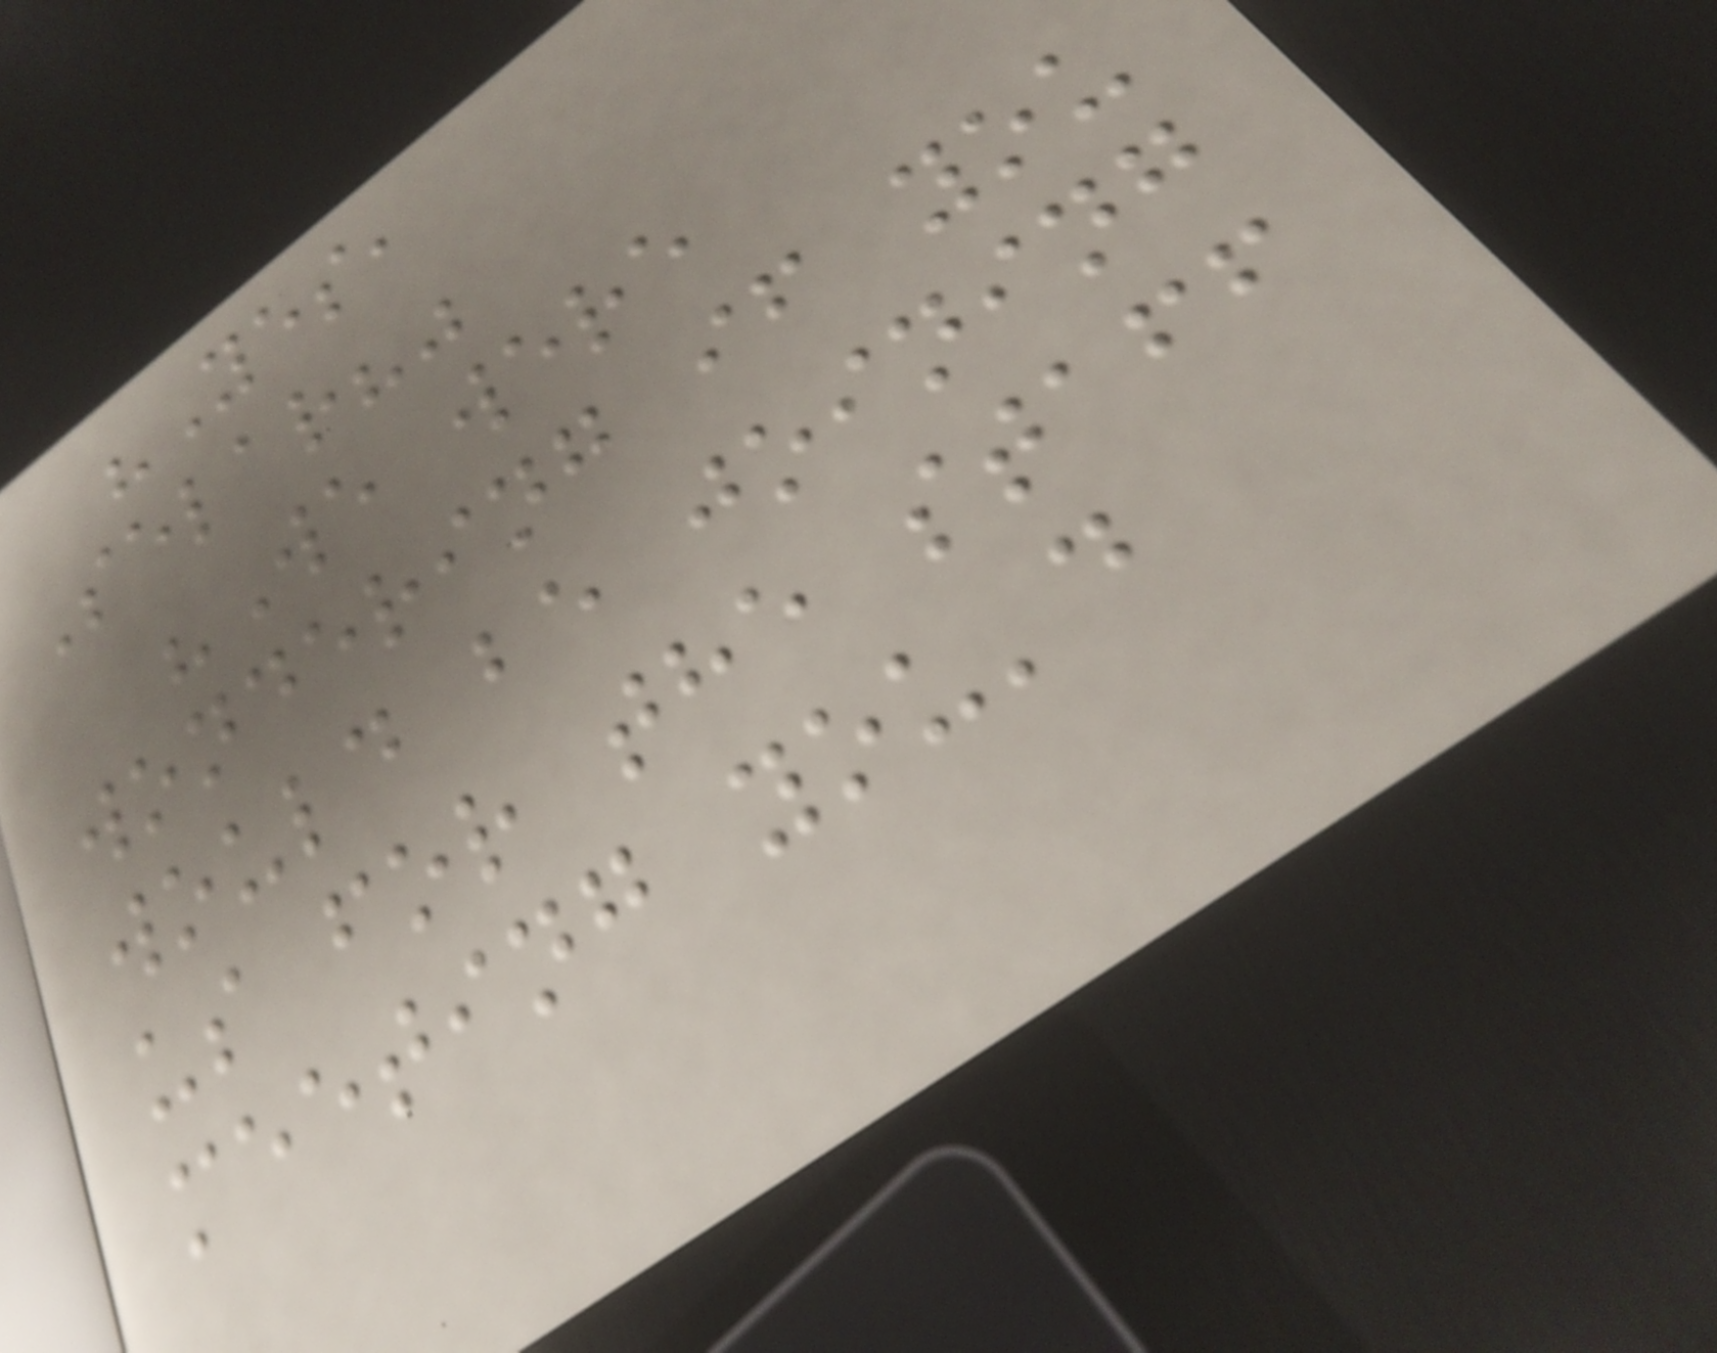"Yes,
Selar?"
"We were
wondering if you
would be joining
us for the staff
meeting you'd
